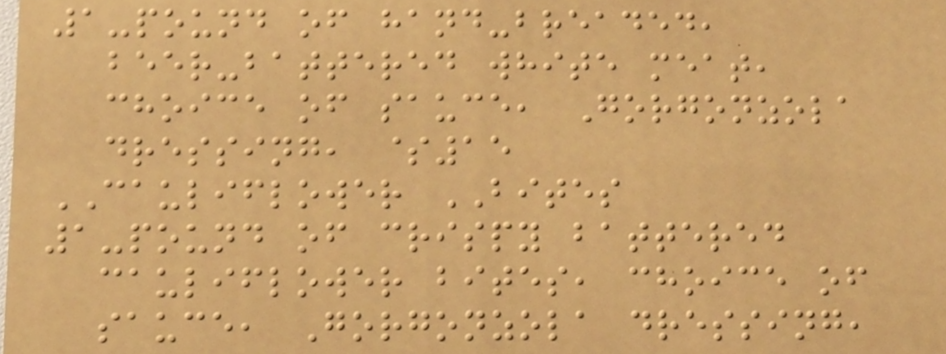1-pound of hand-breaded,
beer-battered white meat,
choice of sauce, Gorgonzola
dressing, $15
CAULIFLOWER BITES
1-pound of crispy battered
cauliflower bites, choice of
sauce, Gorgonzola dressing,
